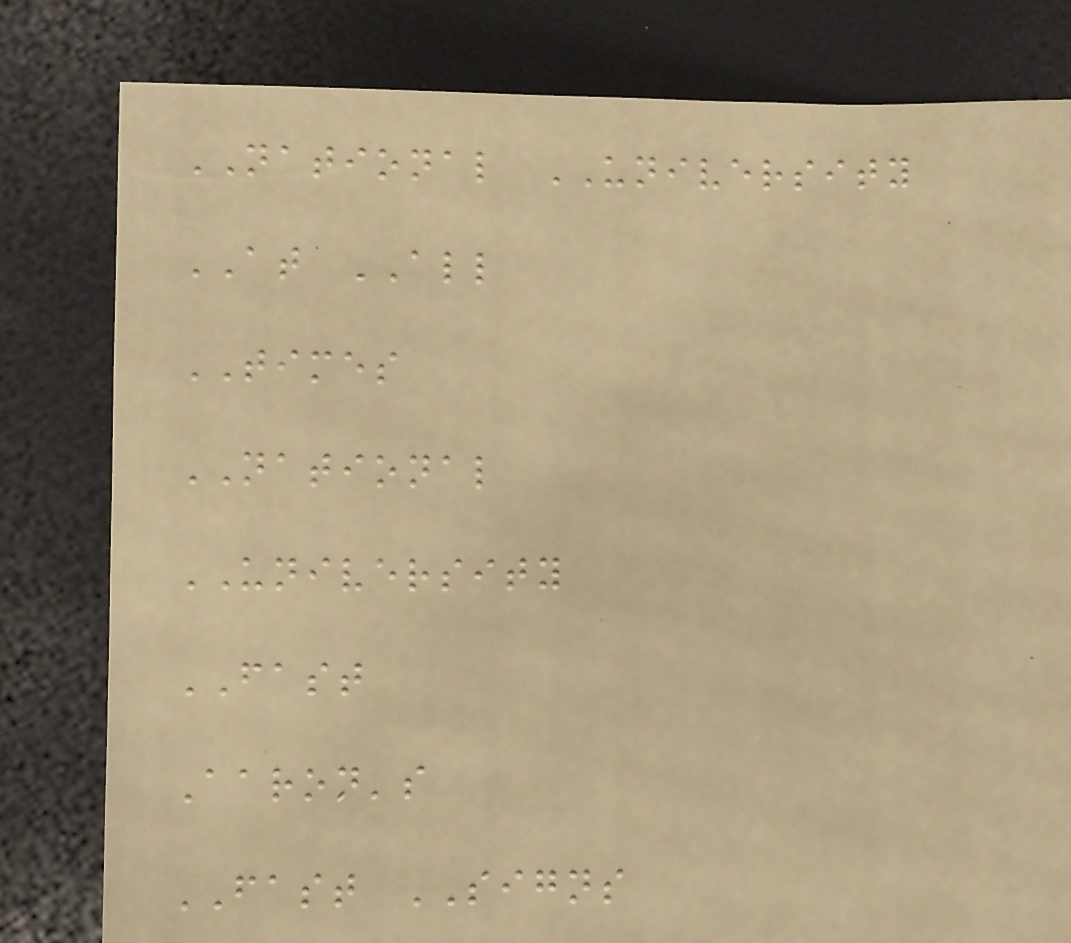NATIONAL UNIVERSITY
AT ALL
TIMES
NATIONAL
UNIVERSITY
FAST
Aaron's
FAST SIGNS
